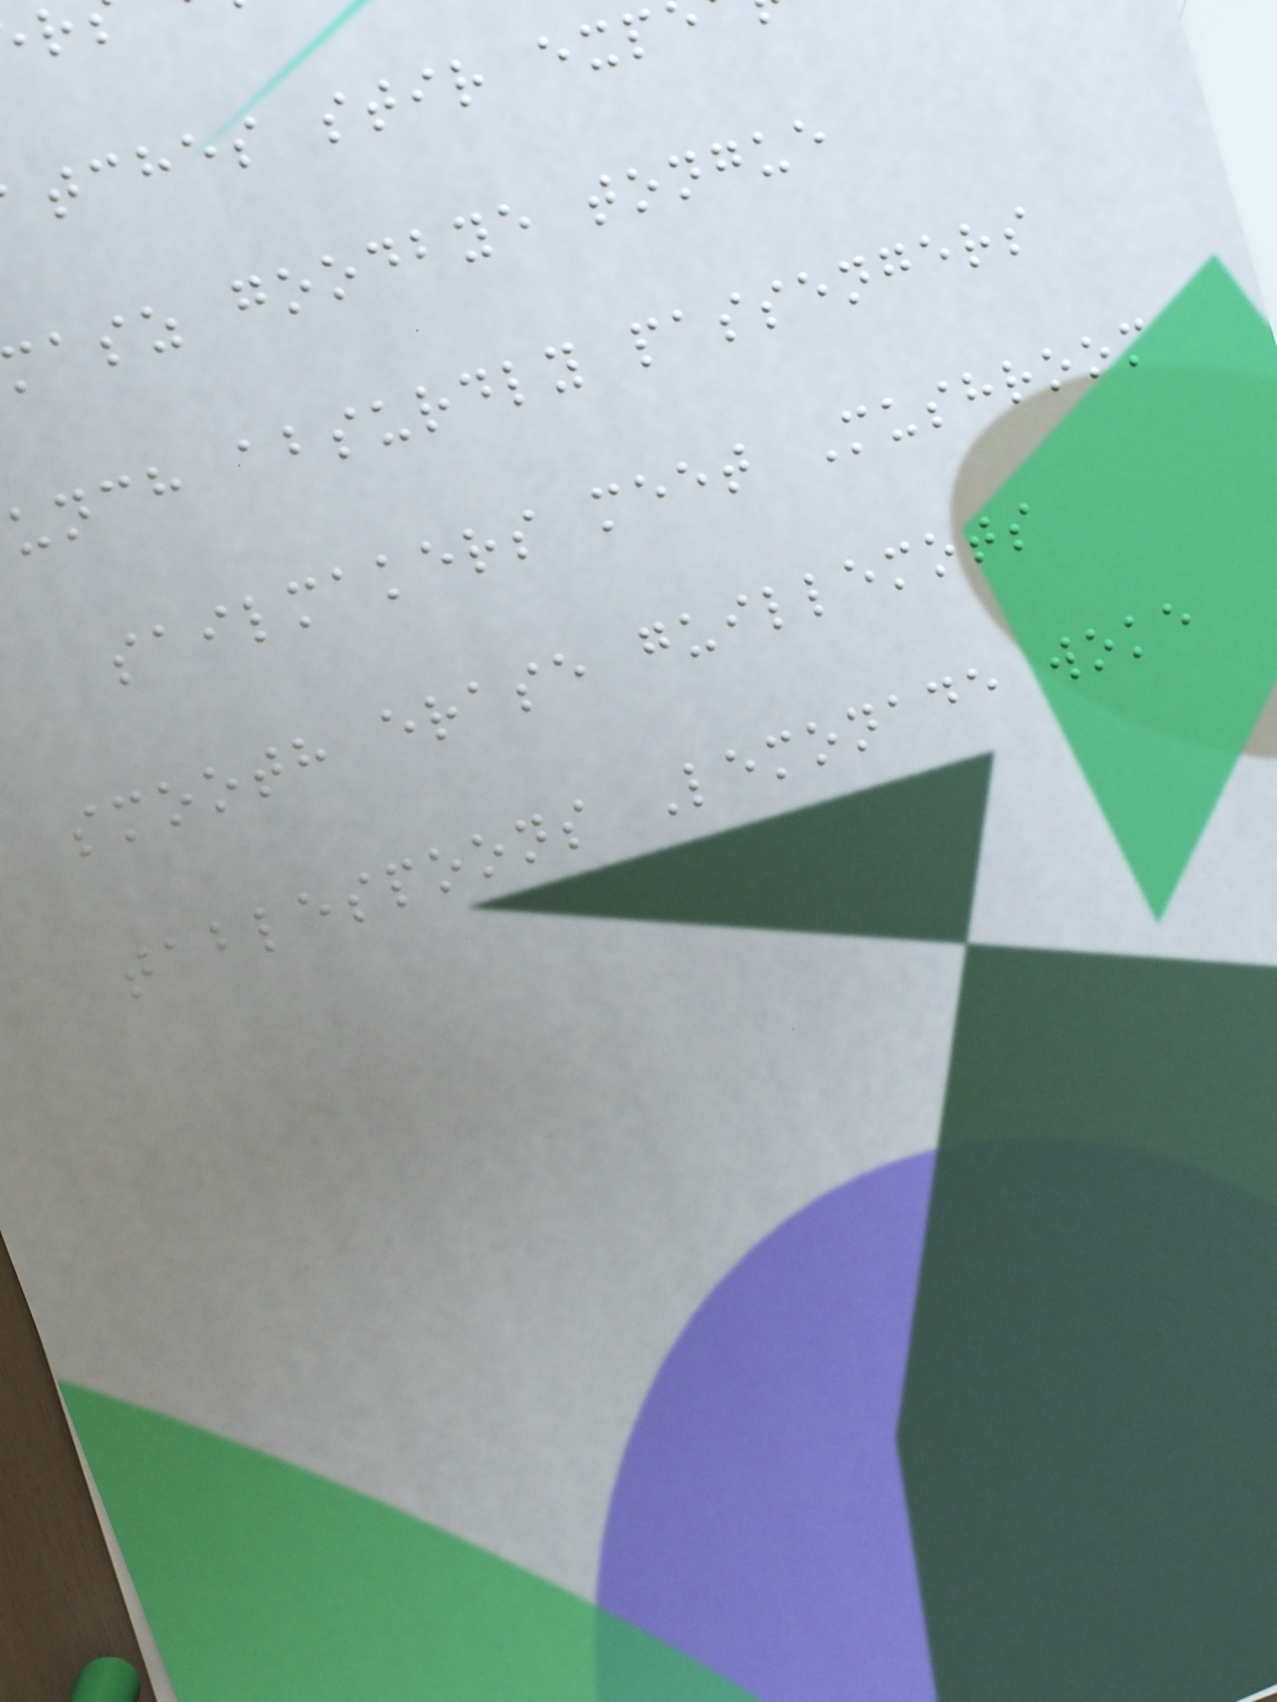tches stir exp
asz goodbye tongue
unch absurdly passengers
sailmakers meet Mushroom
smooth erase guillemots
tablespoons Lemonade woke
